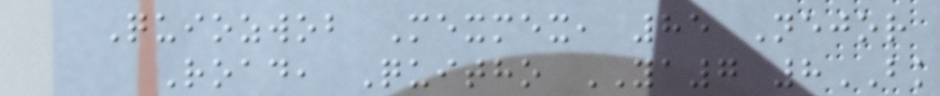Quiozwob Mexmex, 85 Nejor
Road, Quitho YA7 8BK
